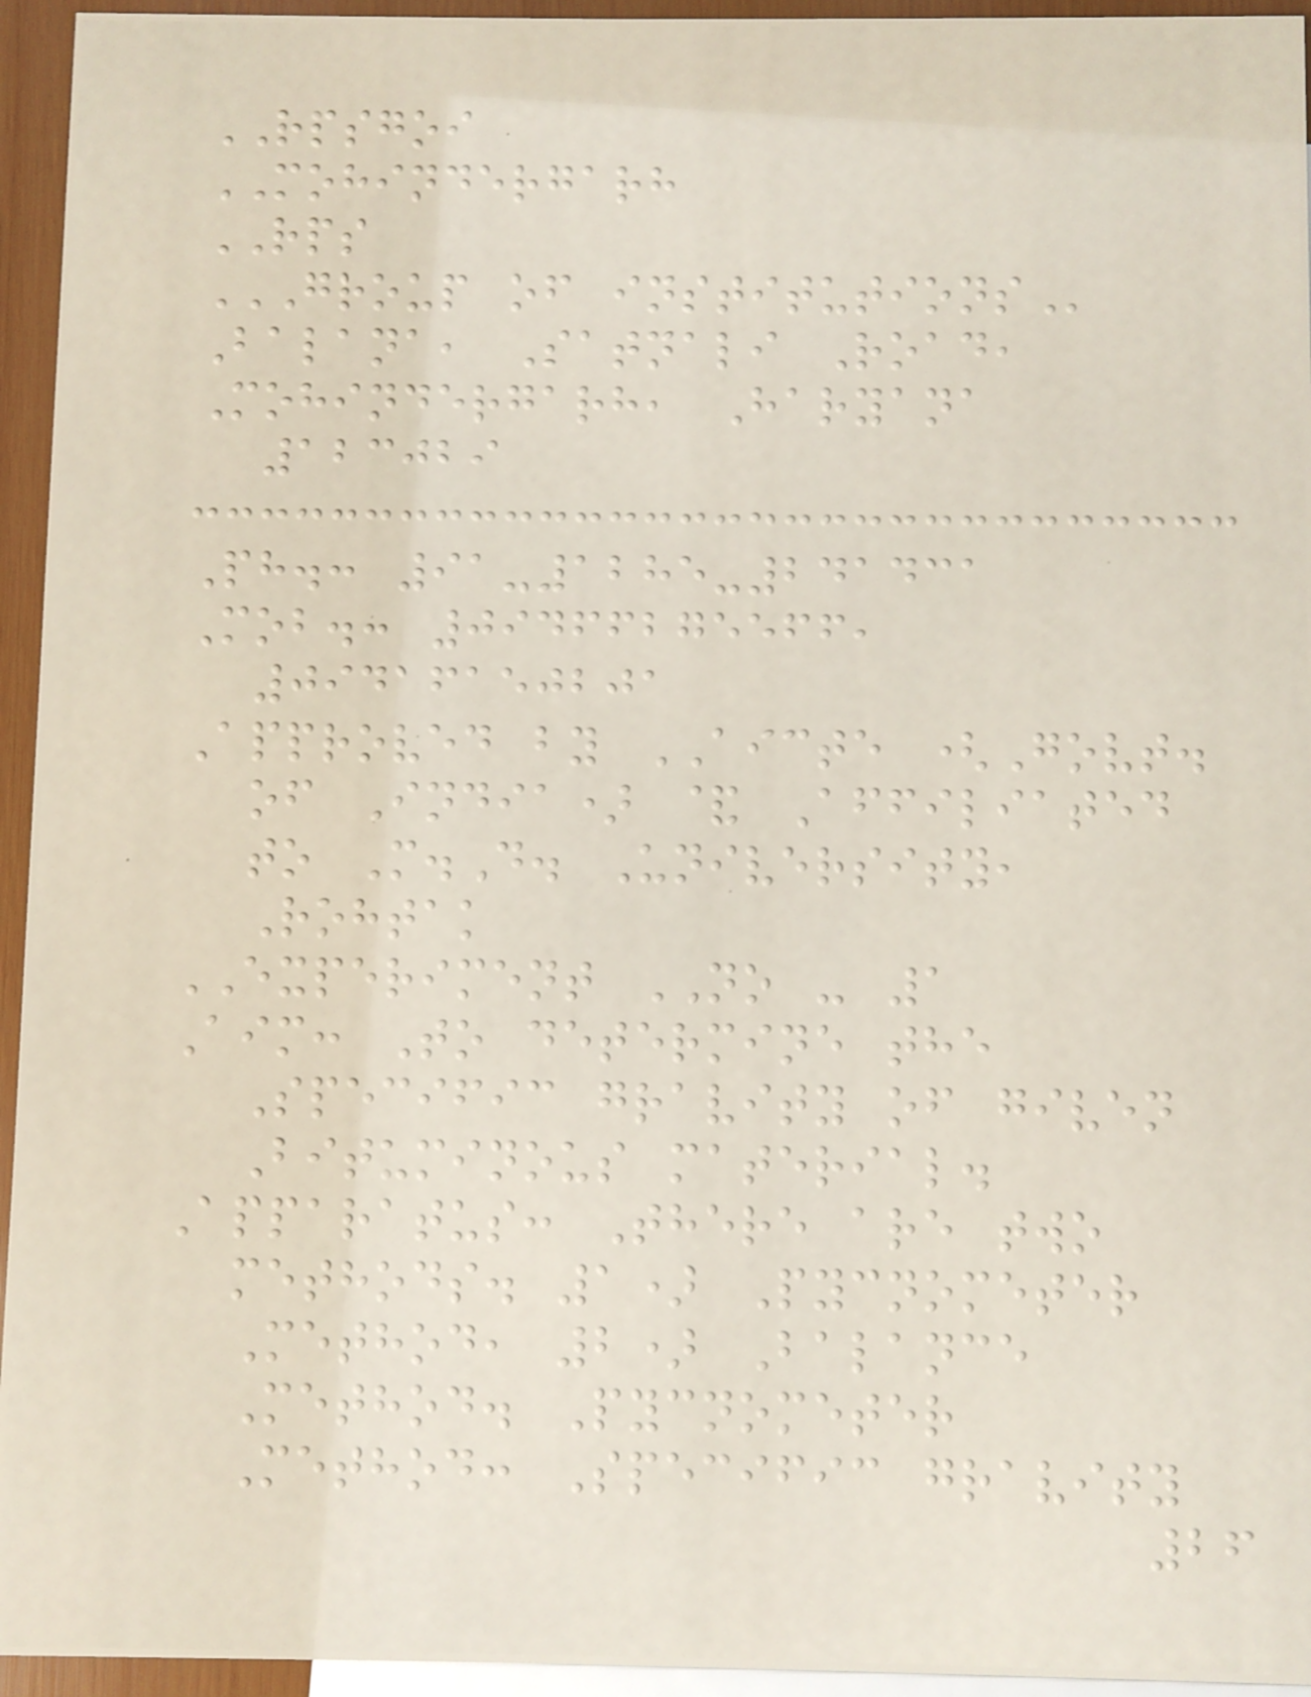RPSGOI
MOHINDERGARH
RPS
GROUP OF INSTITUTIONS
Balana, Satnali Road,
Mohindergarh, Haryana
123029
Ph.: 91-1285-241431
Mob.: 09466275566,
09416150201
Approved by AICTE (Govt.
of India) & Affiliated
to M.D. University,
Rohtak
EXPERIMENT NO - 1
Aim: To determine the
Specific gravity of given
Bituminous material.
Apparatus: There are two
methods. 1) Pycnometer
Method, 2) Balance
Method. Pycnometer
Method: Specific gravity
26
